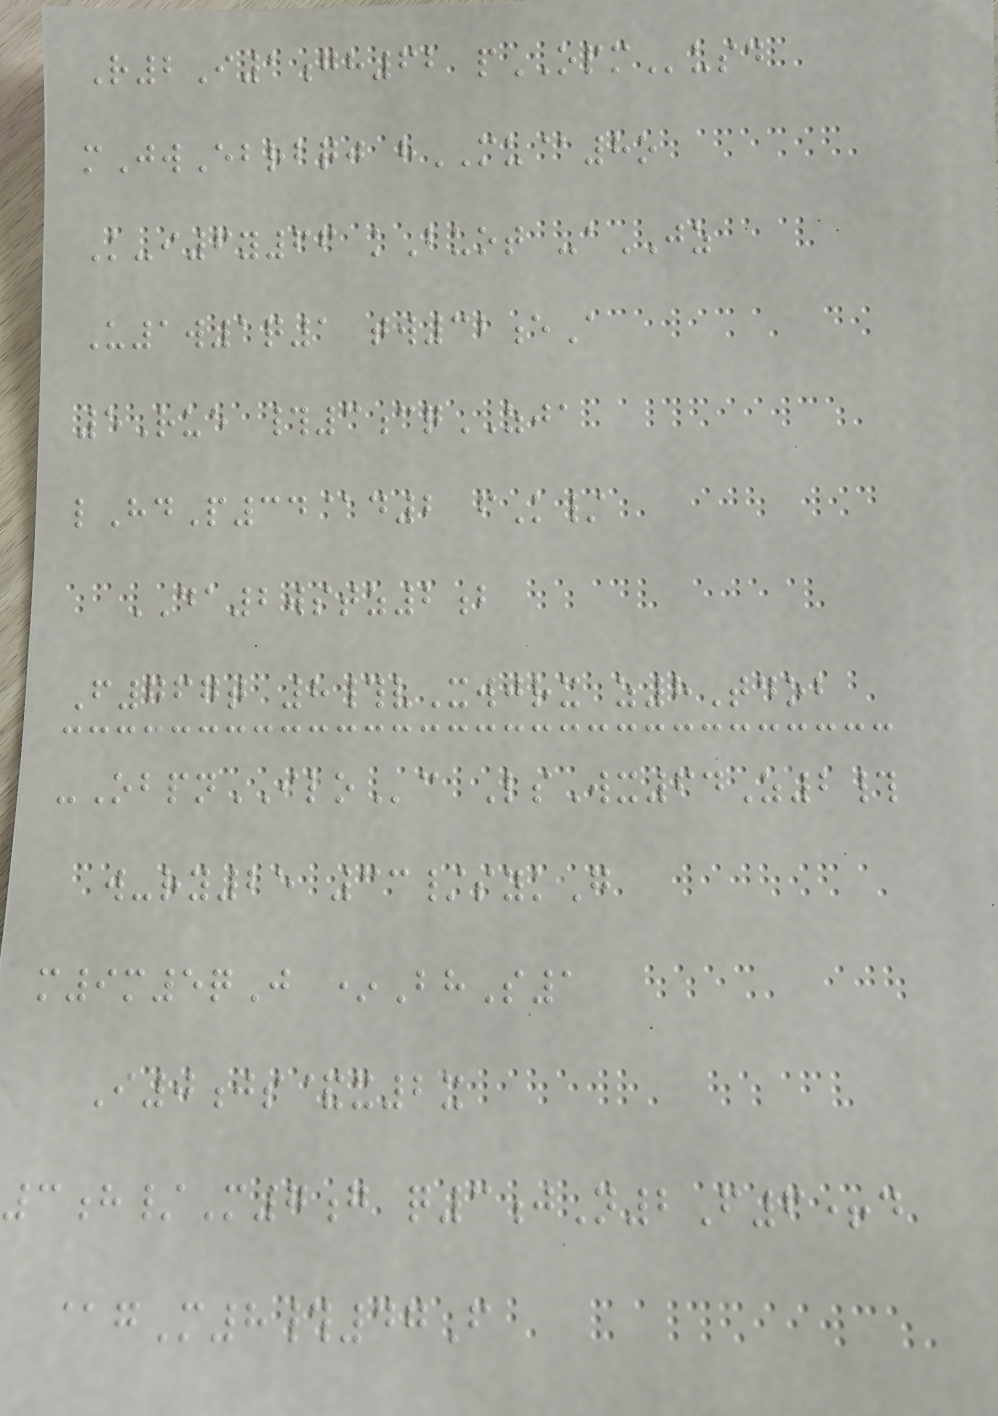R2I1gh62 pOPMusd
mJwEbrbqj hMU@8o
K-i6y66 kBuot -aJZ
U1w1q1 tw32eA
5Rue #3cqZJA
lHdP34@d2 fK/
DA2wstz2b
F767t 8#vXwjrx z8Tdob
-ObpnILOc LsWx64Z2#
w-ry25 33/sykG
m9m5qJ *BhS1
I0js&x2x
3h/M7g q3jN2F6+d
@gM8#47F
